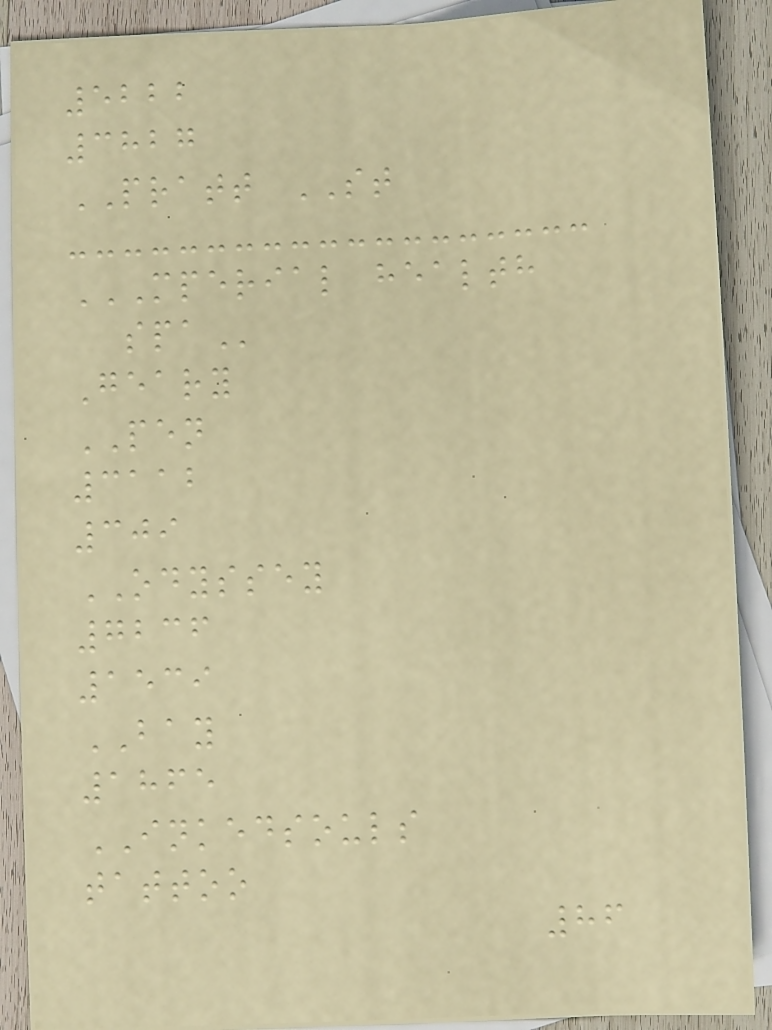5222
3827
PRATT ST
MPERIAL HEALTH
SPA
Geary
PEN
3112
309
ODYSSEY
7236
1539
BAY
1865
INKEDSOULS
tattoo
86
